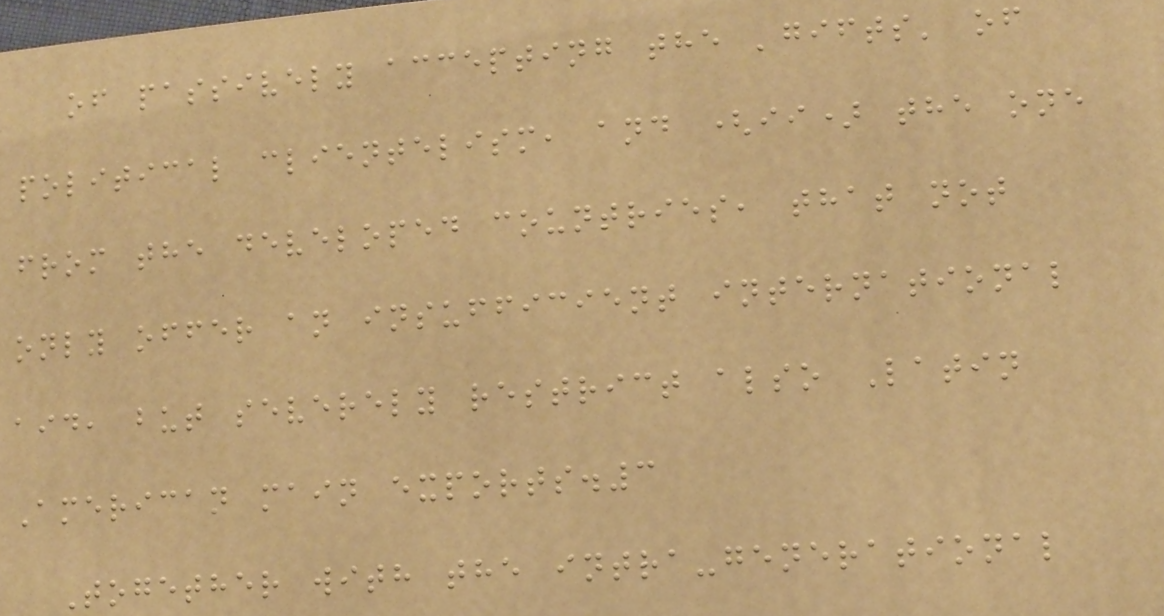of passively accepting the 'gifts' of
political clientelism, and (ii) the one
from the developed countries, that not
only offer an insufficient international
aid, but severely restrict also Latin
American main exports.3
Together with the intra-generational
